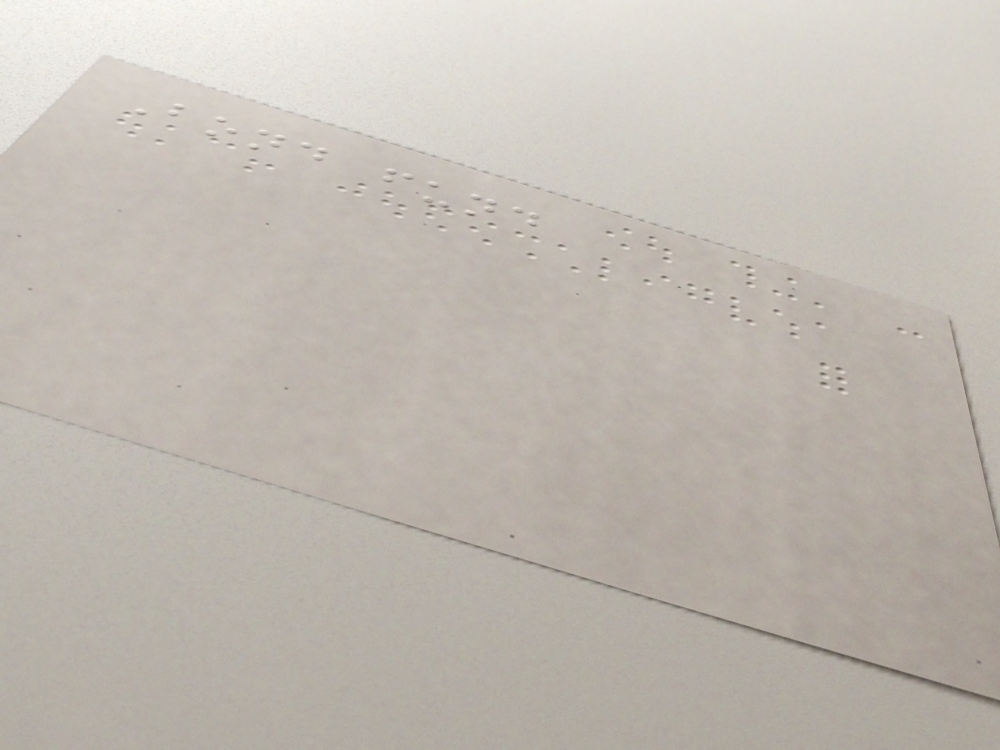Bond fund
